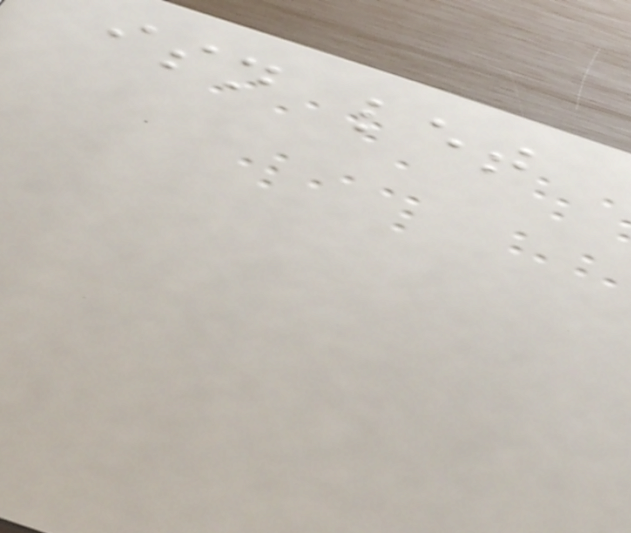isn let
